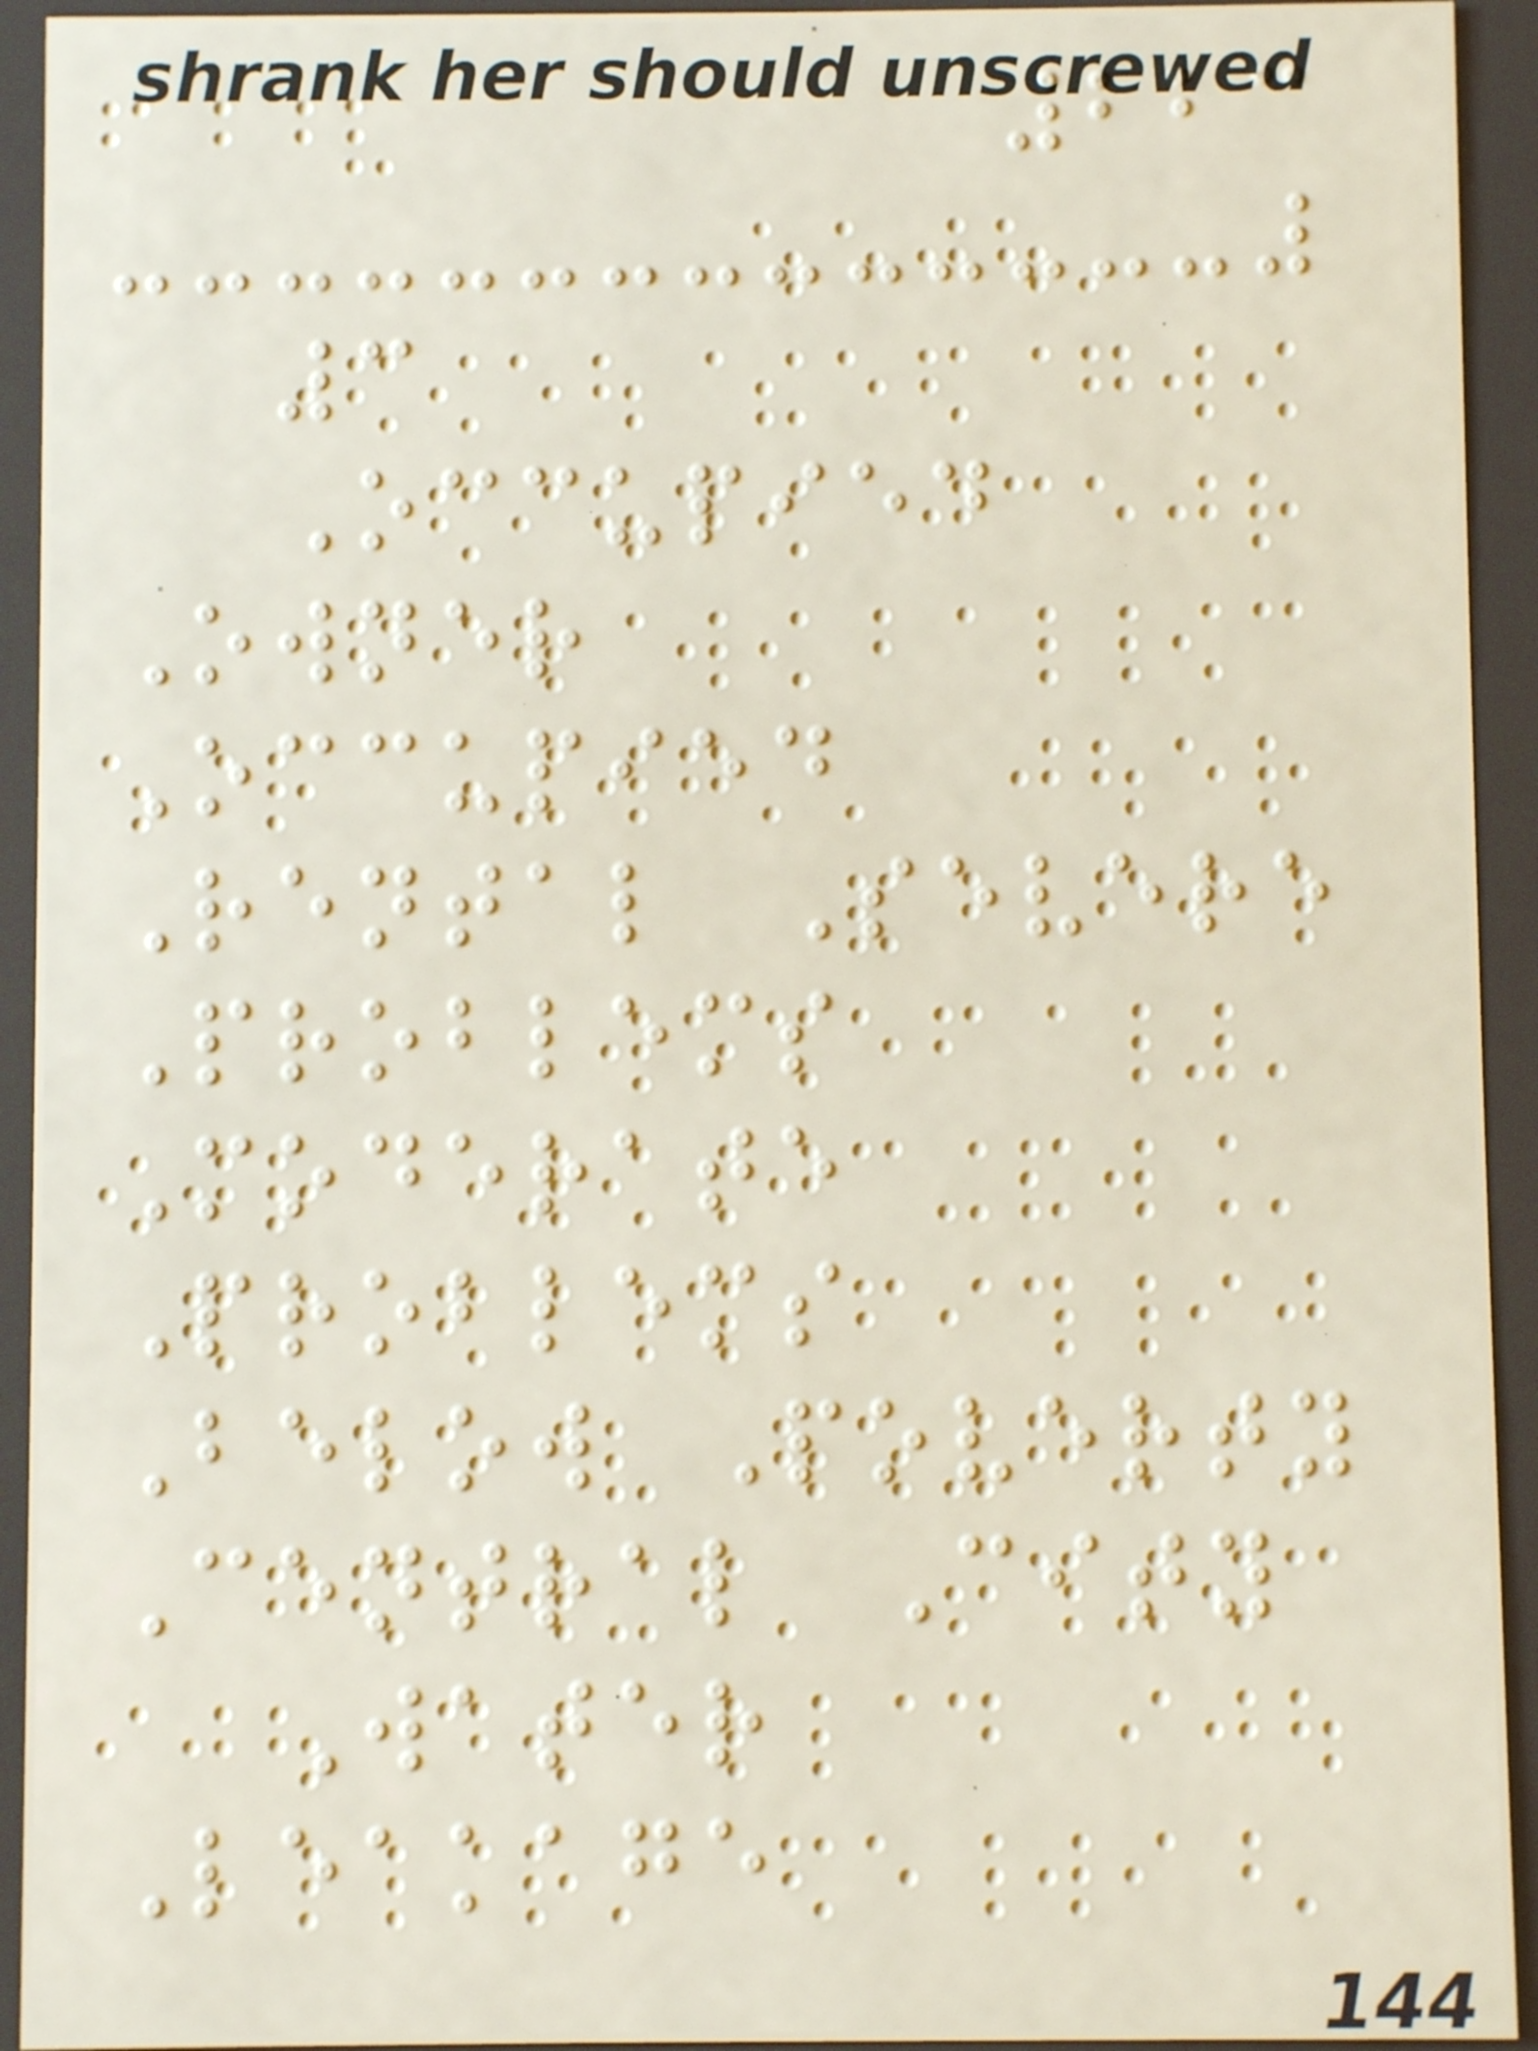223
3
Occupied
Owner
Occupied
Rental Severe
Problems
Moderate
Problems
Below Poverty
Central City
Water
Leakage
